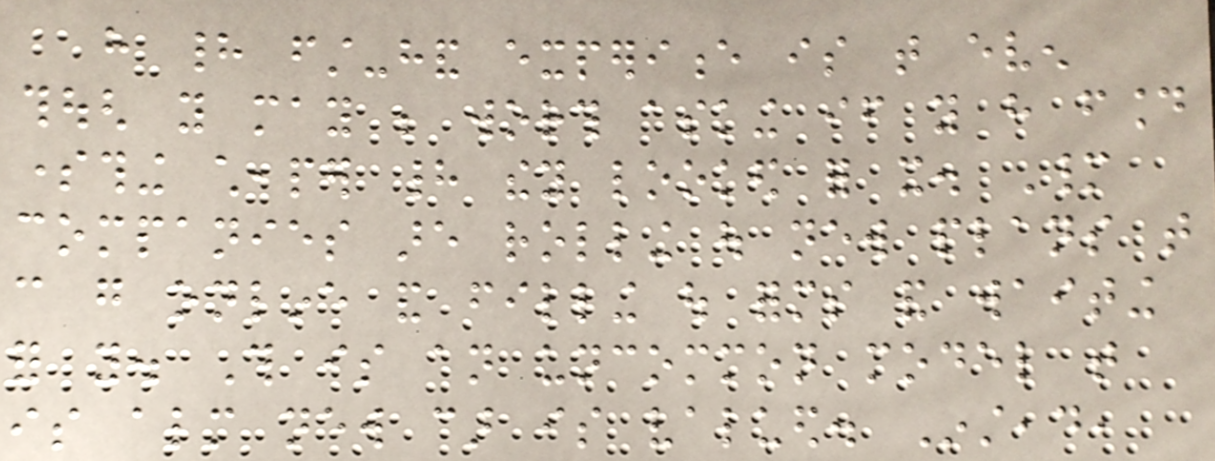have had first-hand experience is that even
though you may be worth asking if you have found
something cheaper had they looked for it. Many
companies are rolling out new plans that
can go online and filling out forms and waiting
for you. This is an uncommon model that
is almost new car is valued. Instead,
